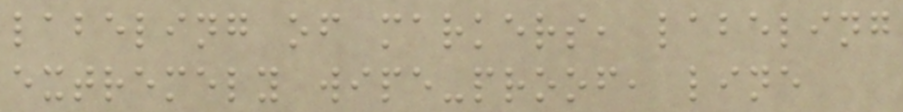labeling of markers, labeling
extremely wipe-proof, line
